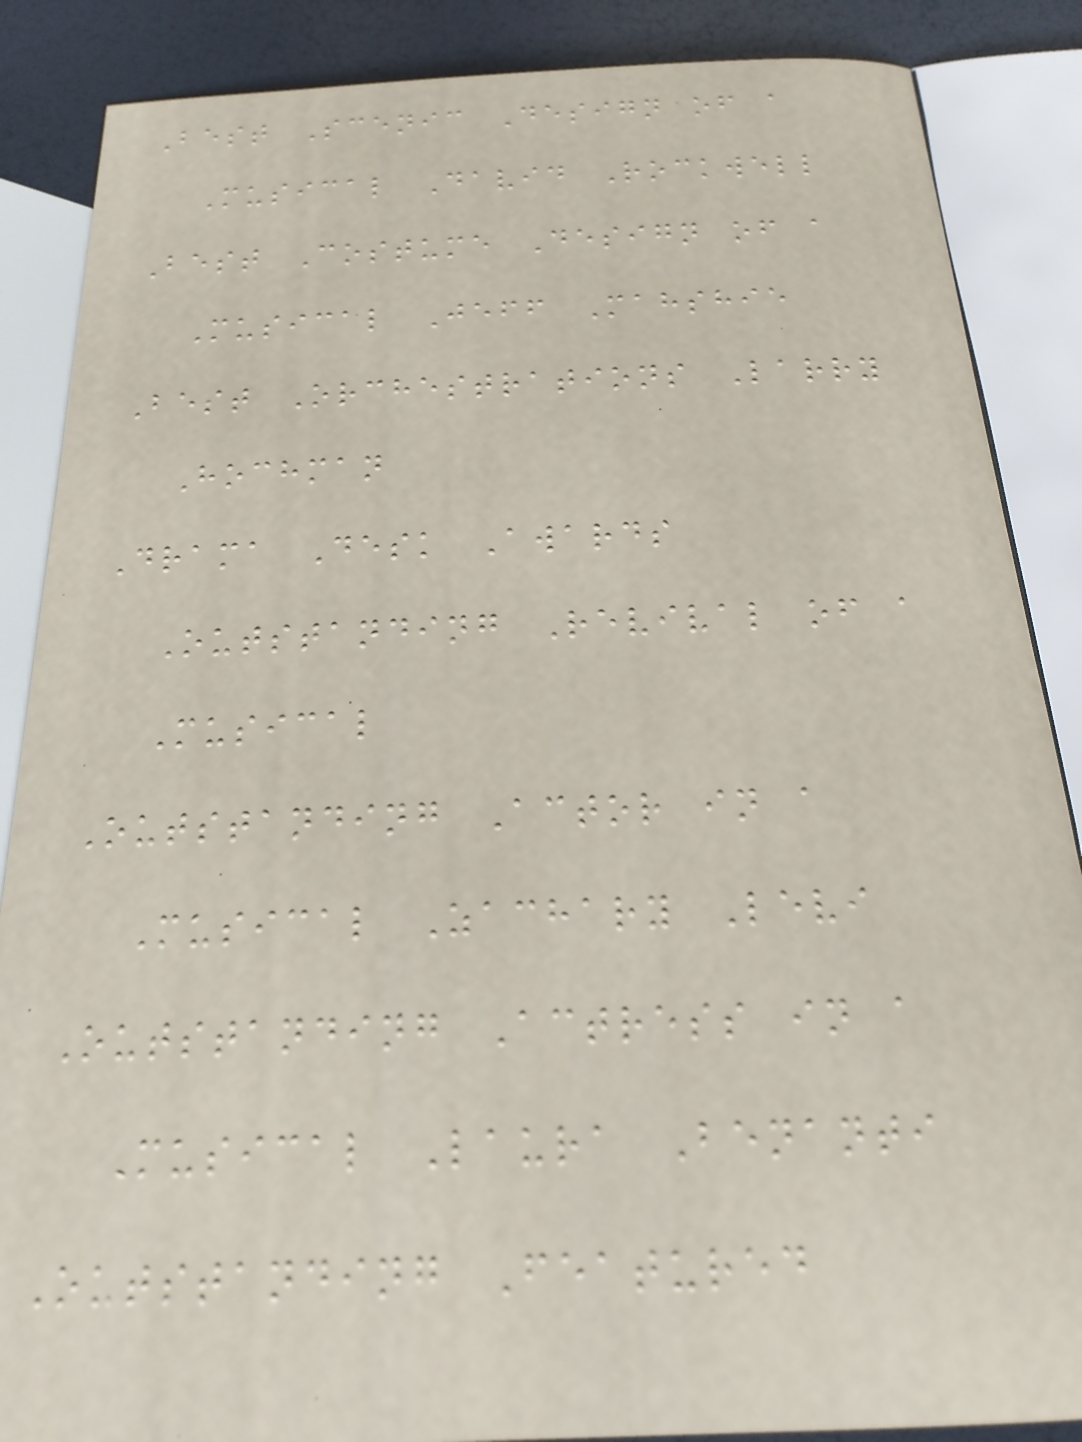Best Scenic Design of a
Musical David Rockwell
Best Costume Design of a
Musical Jeff Mahshie
Best Orchestrations Larry
Hochman
Drama Desk Awards
Outstanding Revival of a
Musical
Outstanding Actor in a
Musical Zachary Levi
Outstanding Actress in a
Musical Laura Benanti
Outstanding Featured
